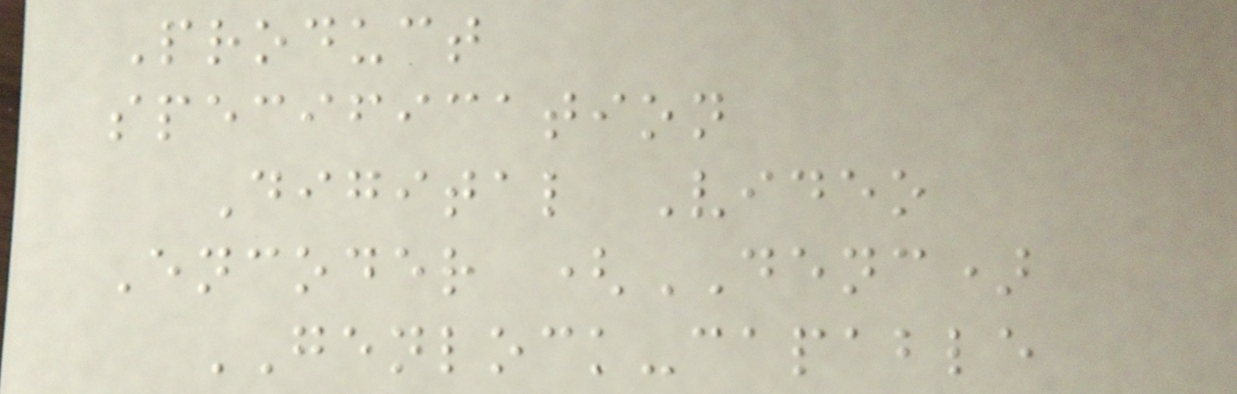Product
specification
Digital Video
Encoder (DENC)
GENLOCK-capable
